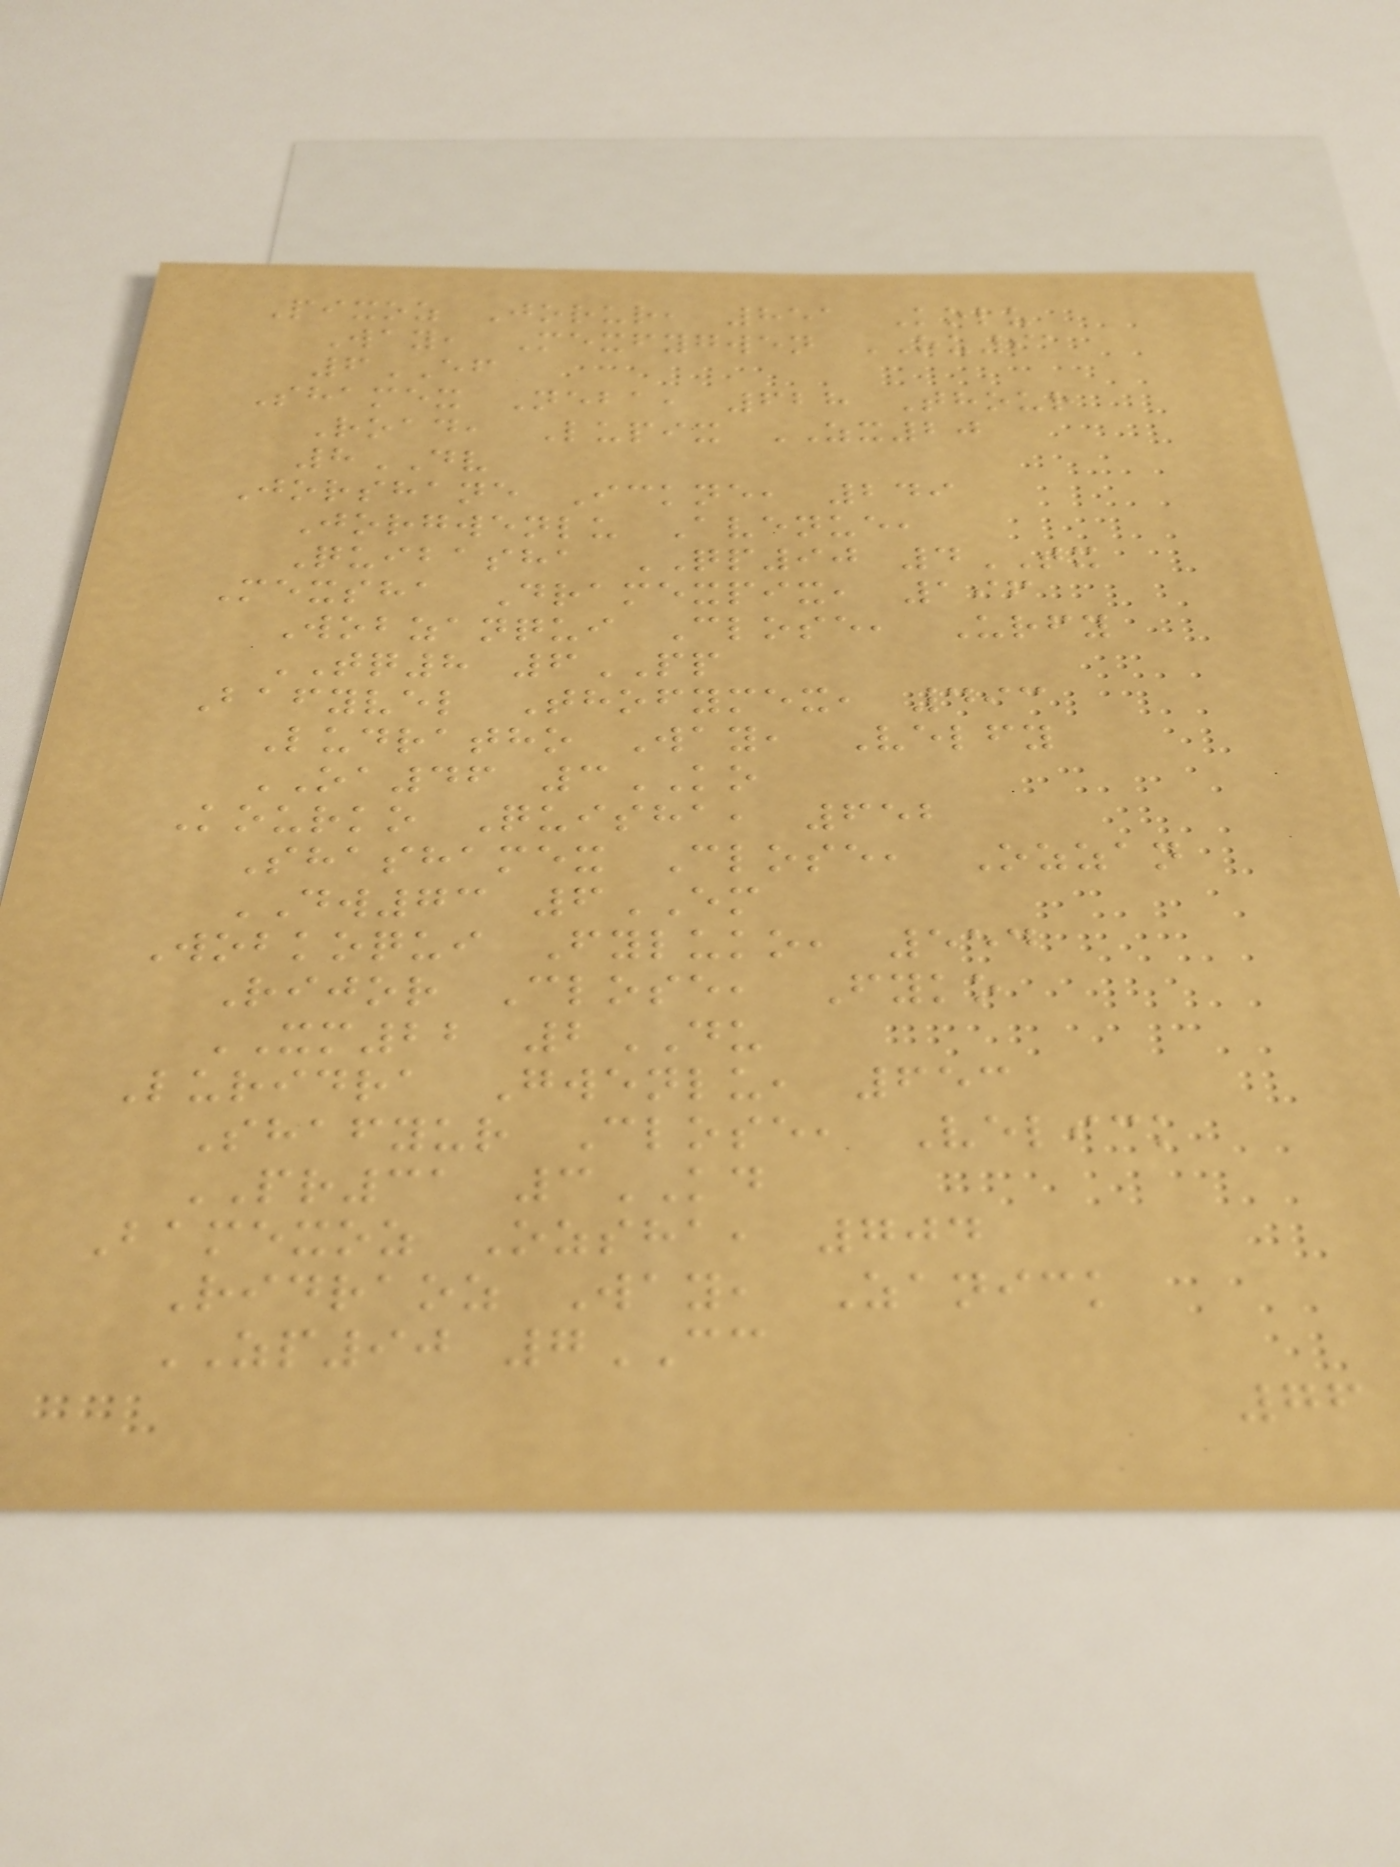Pixoz Jorur, 851 Kolu
Way, Mexfygwen OU91
6EF
Shamex Neba, 628 Thour
Road, Lupix ZX20
8DV
Jorshane Ickne, 249
Jorgwenlu Avenue,
Quibasha QP90 4TX
Mexsha Dramexpix, 196
Wobzanqui Close, Urfy
TQ8 6PP
Bafyvel Thofymex, 493
Ludratho Way, Velfy
OA46 3KO
Kourko Quisha, 652
Shashamex Close, Ozzan
DW73 6EM
Wobkoqui Fyluko, 554
Rijor Close, Fyko
XM22 2DU
Luridra Gwenlu, 653
Shafyur Close, Velick
PR31 3KD
Bamexoz Ozsha, 704
Ridraoz Way, Zanick
ZP90 7CC
76
